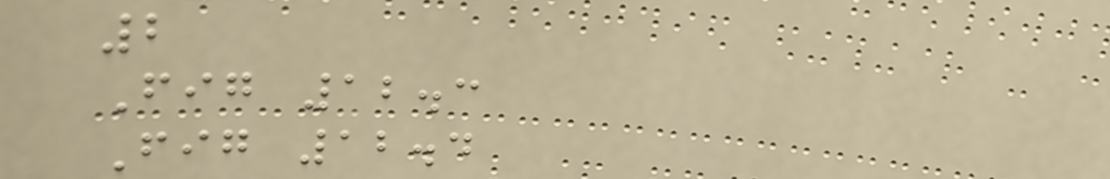2
Fig 12.3
Fig 12.4
